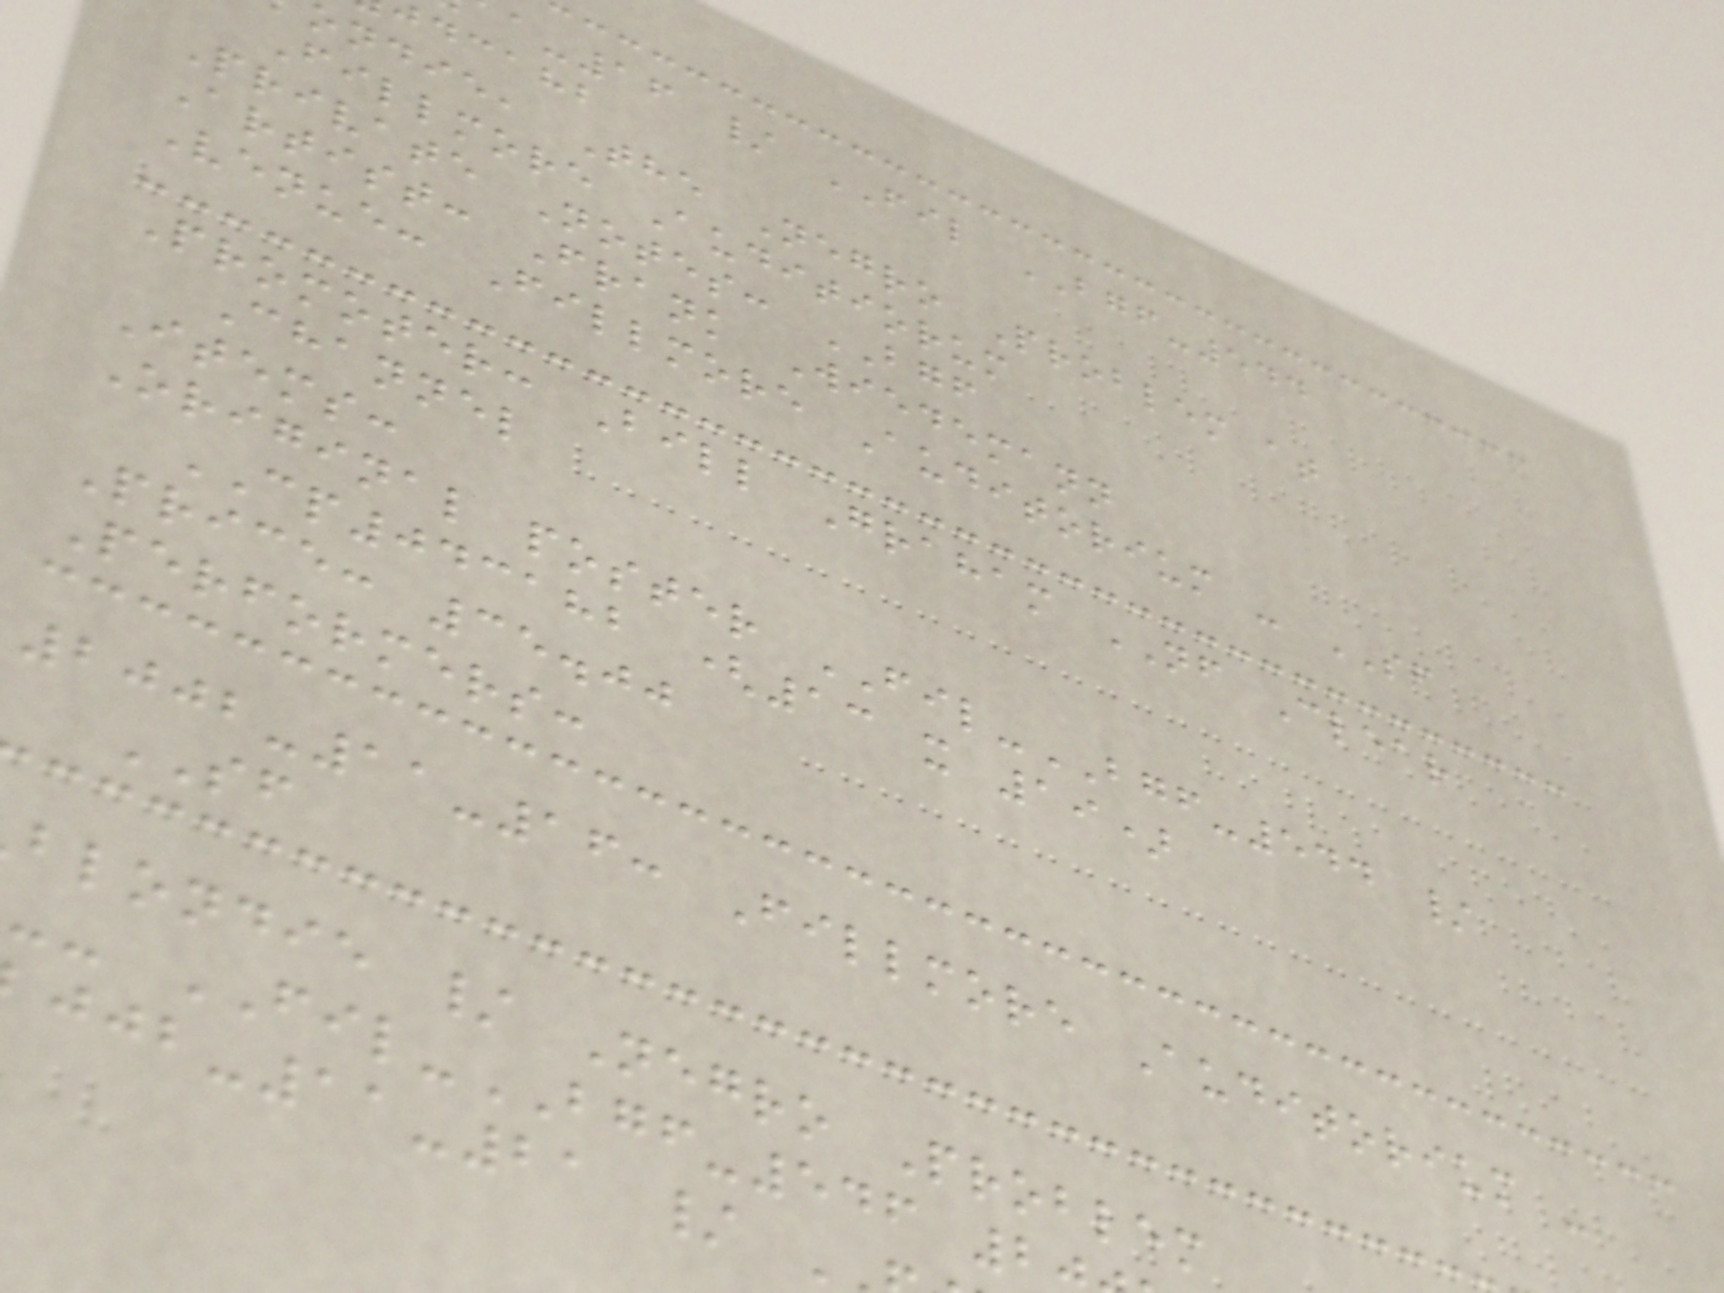-16 / FIL BGF-544
dcahb
ondie, The Negro Problem at
Fillmore Auditiorum
Private Notes: BGF
Artist: Frank Wiedemann
Venue: Fillmore Auditorium - SF
Promoter: Bill Graham NF Clear
Channel
Items:
Original poster FIL-BGF-544 /
CP043182 (13 x 19)
Price: 35.00
Performers:
2002-11-16: Fillmore Auditorium -
SF
blondie / Negro Problem
-- FIL-BGF-546 2
-11-21 /
